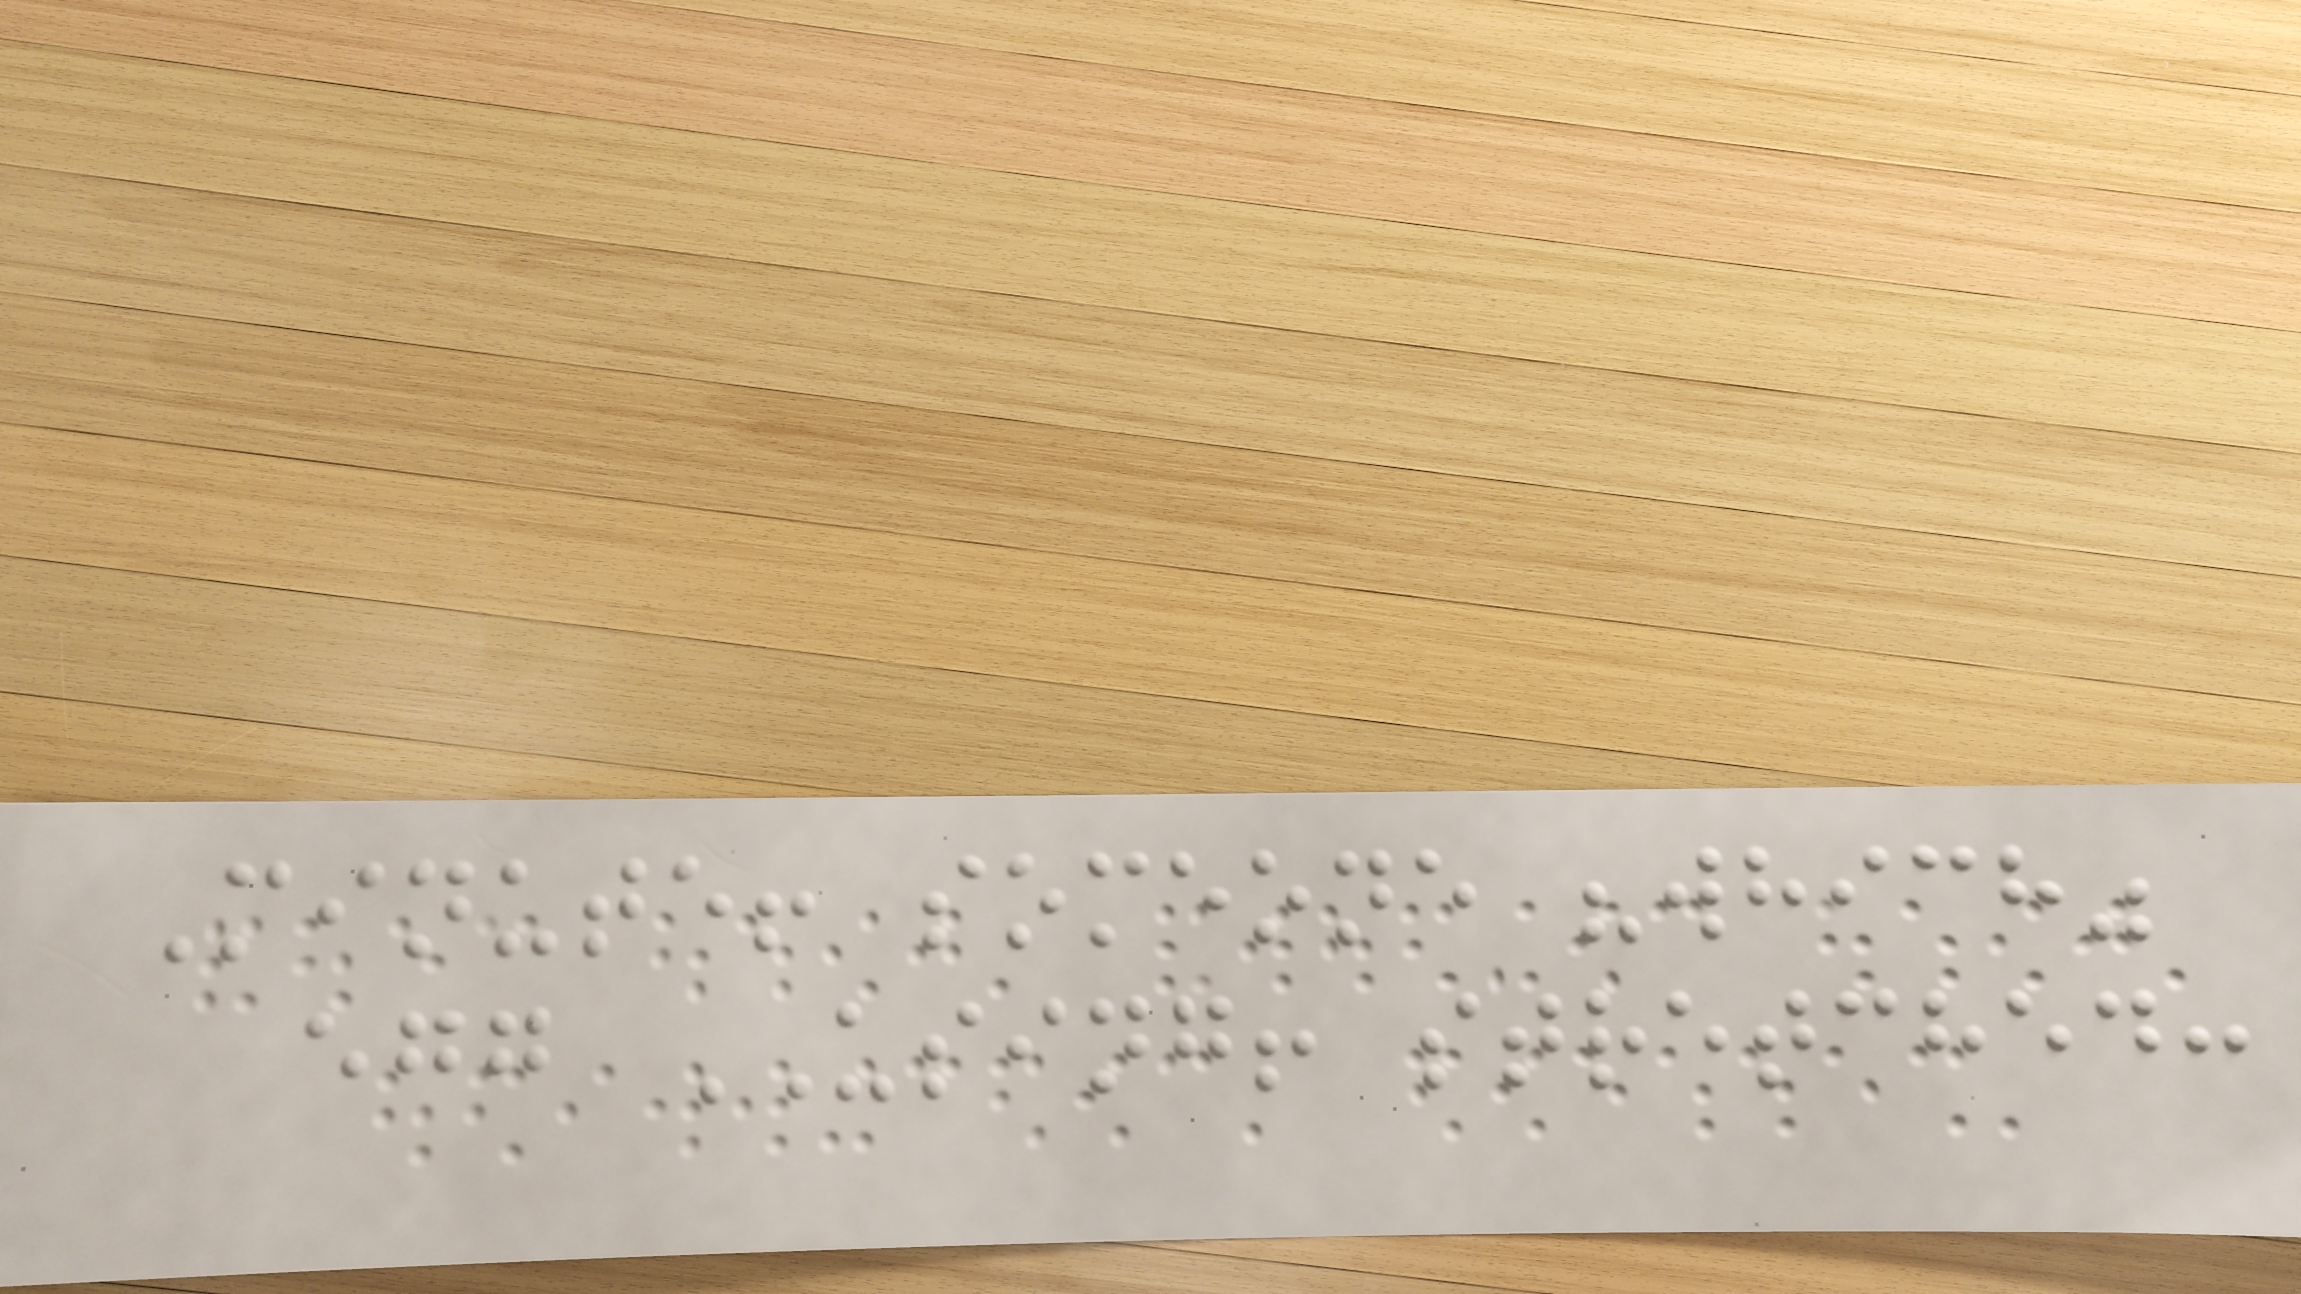Minute! someone "which"
egg USING! stretched:
